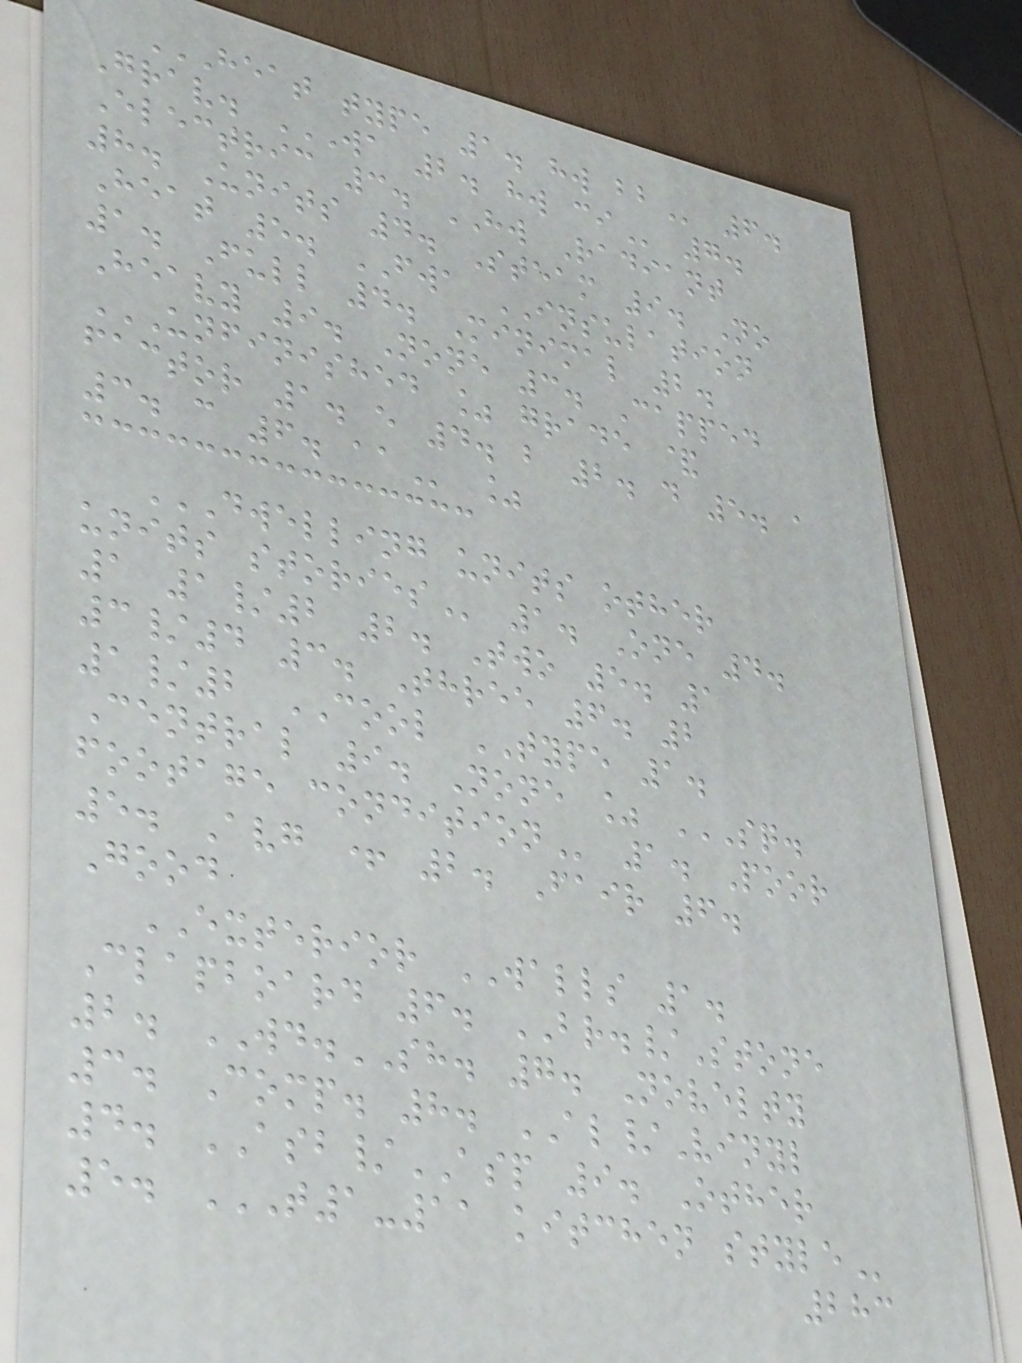HEAT TYPE 1. HW BB 6.
Grav. WA 2. HW CI 7.
Electric 3. HW Radiant
8. Units 4. Steam 9. No
Heat 5. FWA INSULATION
1. Full 4. Minimal 2.
Heavy 9. None 3. Capped
UNFINISHED % GRADE &
FACTOR 1. E 4. B 2. D 5. A
3. C 6. AA %
DWELLING UNITS OTHER
UNITS STORIES 1. One 4.
1 1/2 2. Two 5. 1
3/4 3. Three 6. 2
1/2 COOL TYPE 1.
Central 9. None % SQ.
FOOTAGE CONDITION 1. Poor
5. Avg + 2. Fair 6.
Good
EXTERIOR WALLS 1.
Clapboard 6. BR./Stone
2. WD.SH. 7. Novelty
3. Comp. 8. AL/Vinyl
4. ASB/ASP 9. Other
5. T1-11 KITCHEN STYLE
283
